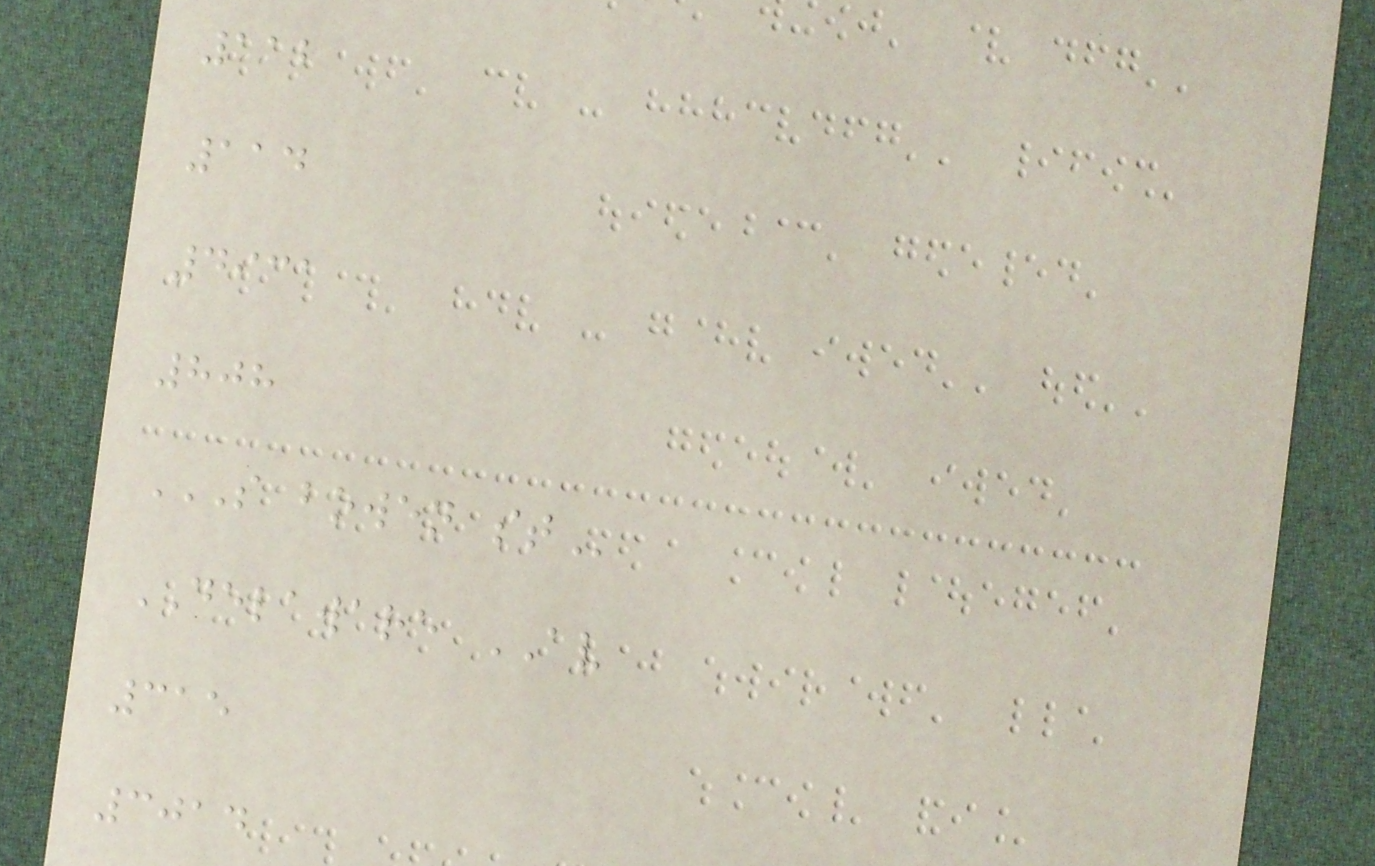112
114
4931
808
S BOWEN ST
DELAWARE AV
315
3014
